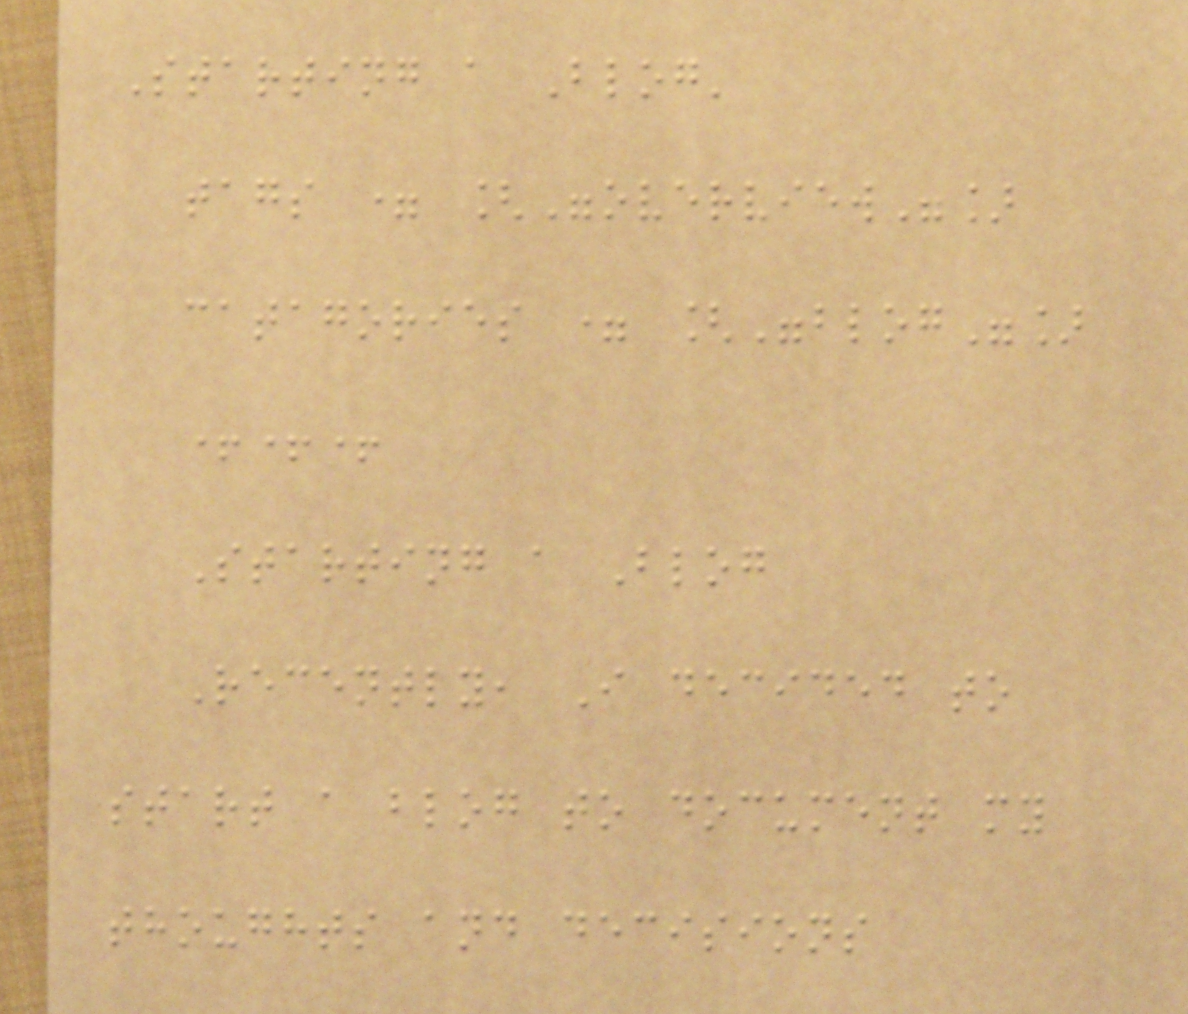Starting a Blog'
tags = ["overview"]
catagories = ["blog"]
+++
Starting a Blog
Recently, I decided to
start a blog to document my
thoughts and decisions
